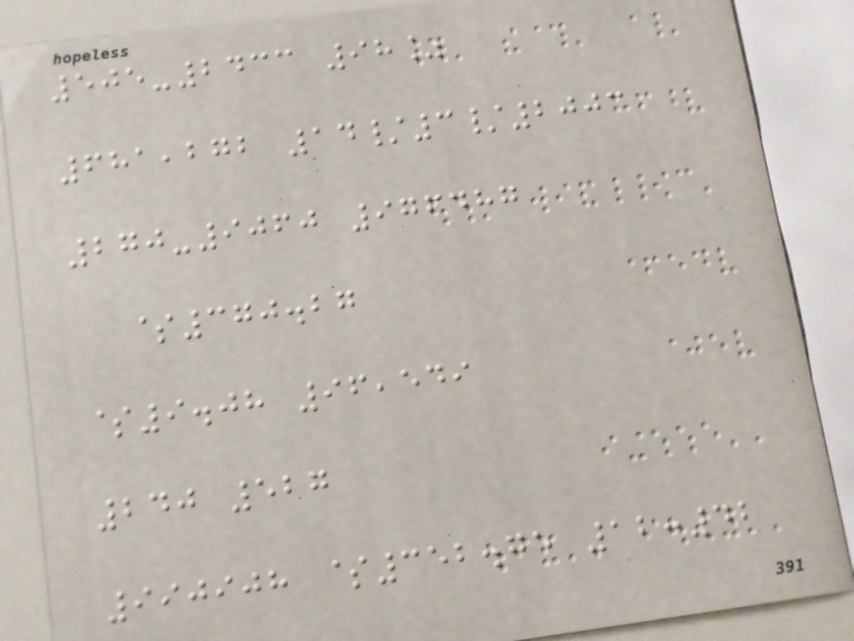505-2433 98%
681,272 14/3/2003
270-9060 976487
$370.27
$9.08 96,549
240 527
990908 $352.75 12:42
